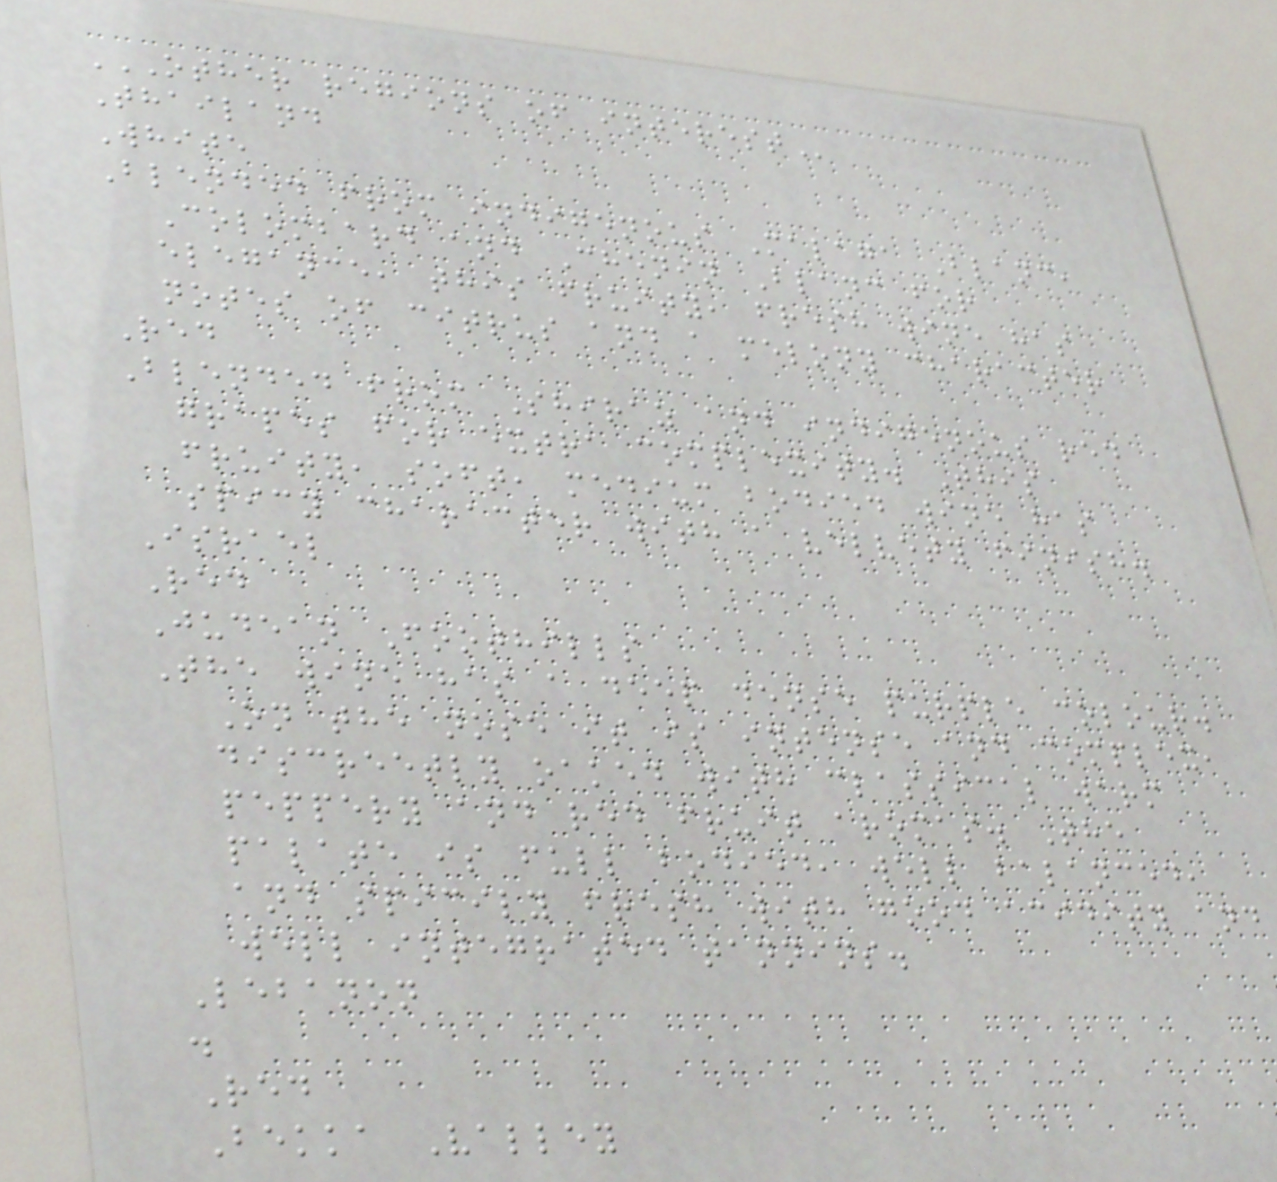OTHER REGIONS OF INTEREST
Thailand
White
Blended from indigenous Malaga Blanc,
Colombard and Chenin Blanc for
elegance, this fruity, fresh wine has
notes of citrus and a melony character
Red
Blended from Shiraz and indigenous red
grapes for extra complexity. This
fruity, soft, medium bodied wine has
spicy character with a velvety finish.
Israel
Red
Judean Foothills
The wine has a deep dense purple colour.
On the nose it is intense and complex,
discreetly oaked with classical warm
peppery and red fruit aromas. The
palate is full bodied, well balanced,
and spicily fresh with good acidity and
well integrated tannins.
Lebanon
.
Red
Bekka Valley
